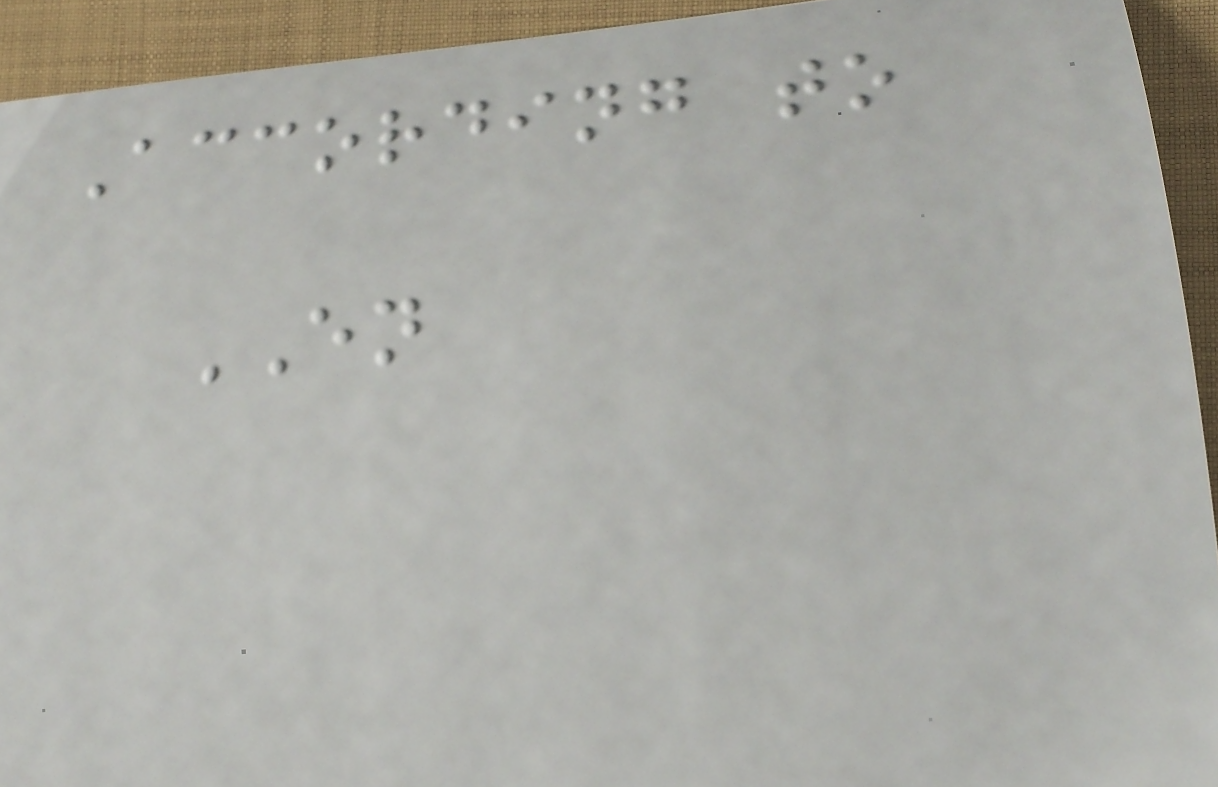According to
EN
